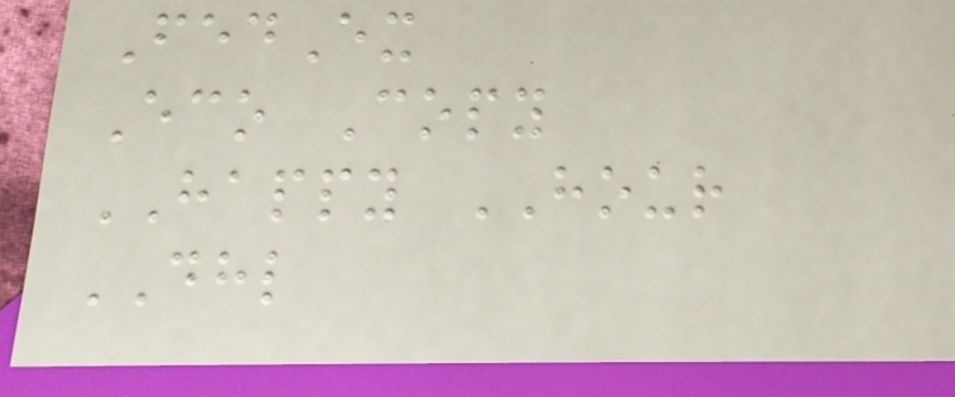FedEx
Eco Copy
HAPPY HOUR
DHL
